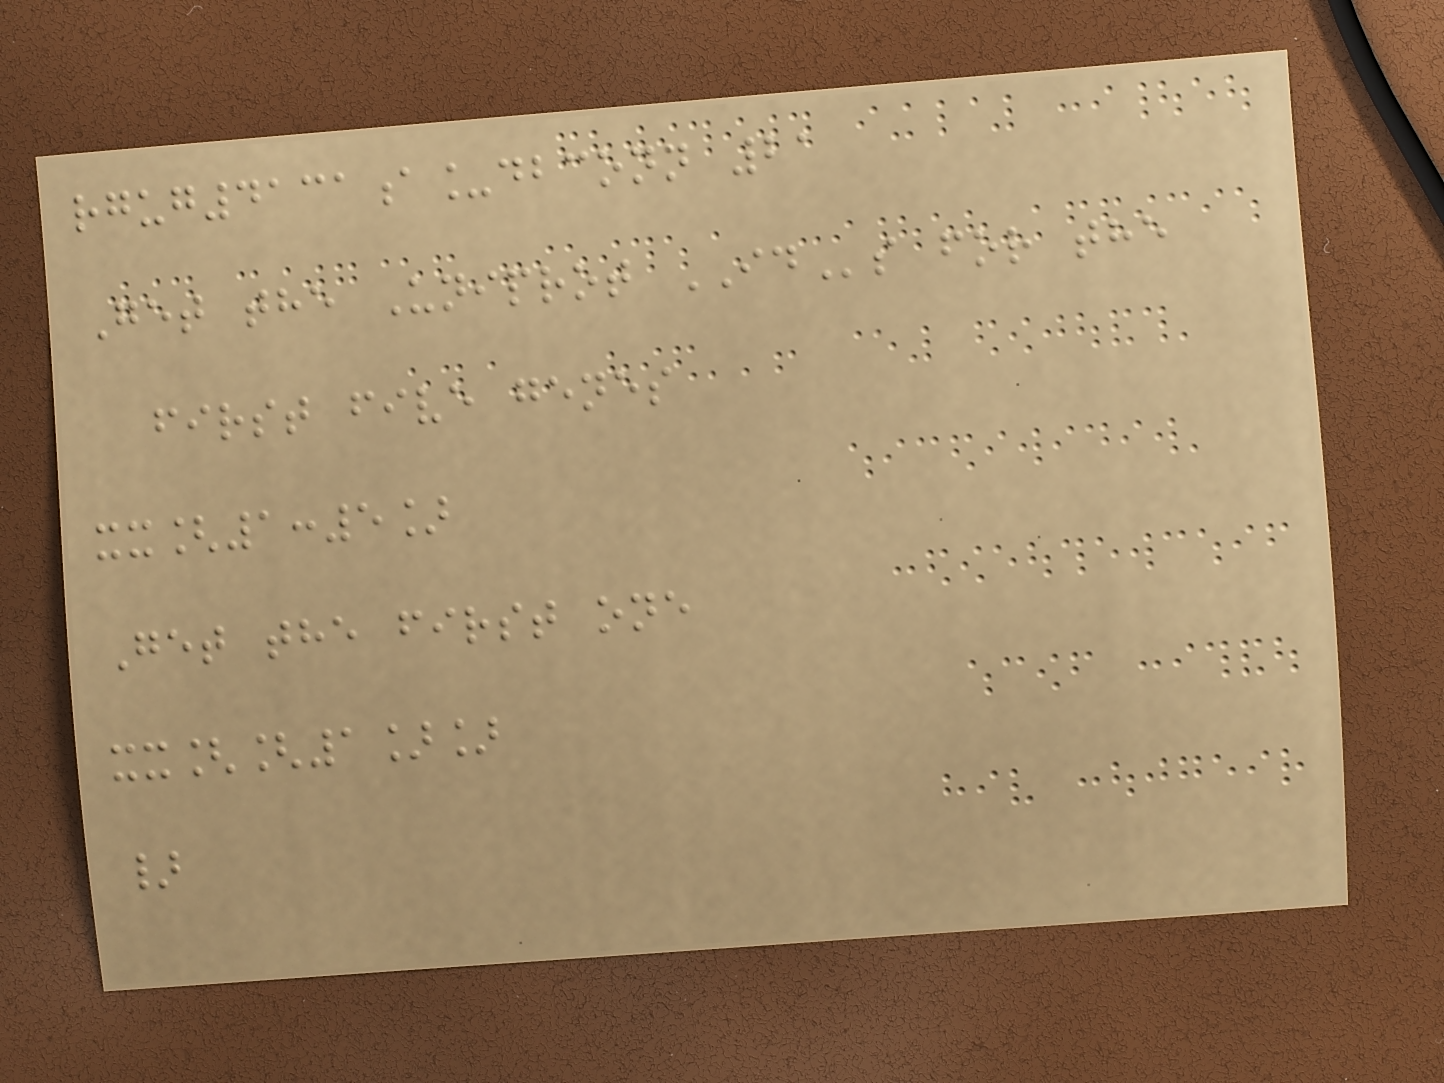rgug4131a_dbconn 21
Get the Uniprot IDs for the
first five genes
xx[1:5]
Get the first one
xx[[1]]
}
